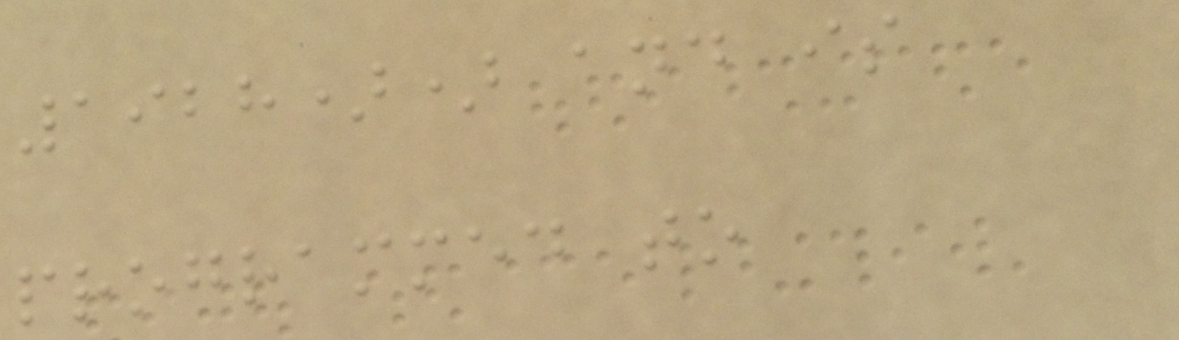1928)) and is
programmed to
